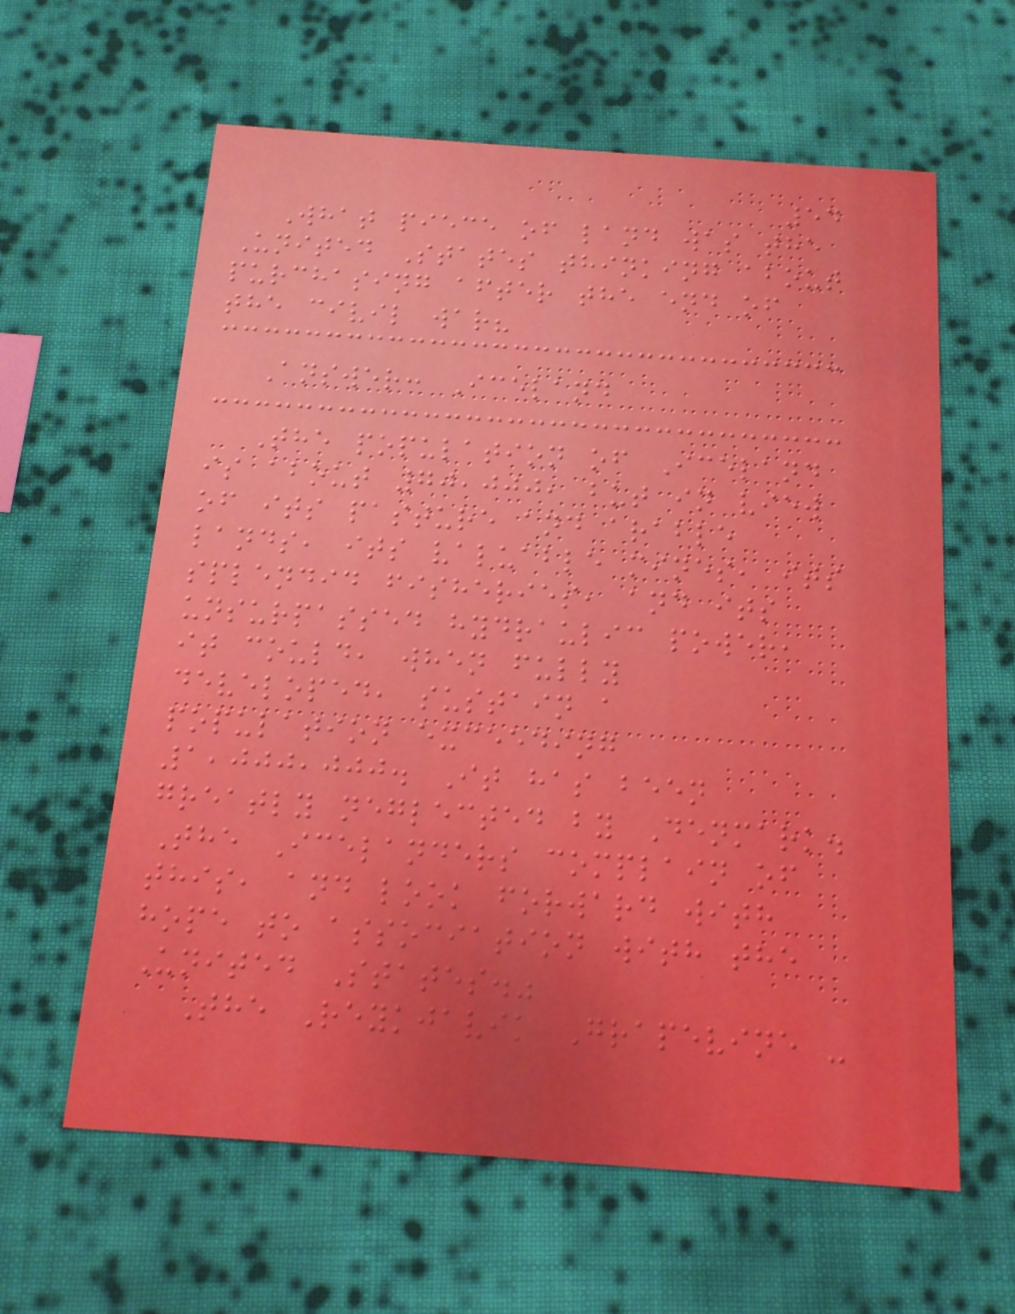54
What piece of land was the
United States thinking about
purchasing after the end of
the civil war?
Answer: Iceland
The population of Iceland
is about 70,000, but in view
of its pasture and arable
lands, its valuable mines, its
splendid fisheries, and its
unsurpassed hydraulic power,
it could, when fully
developed, sustain a
population exceeding
1,000,000. It has been
greatly neglected by Denmark.
The Icelanders complain of
this, and look forward with
hope to association with the
United States."
The Reykjavik Grapevine -
